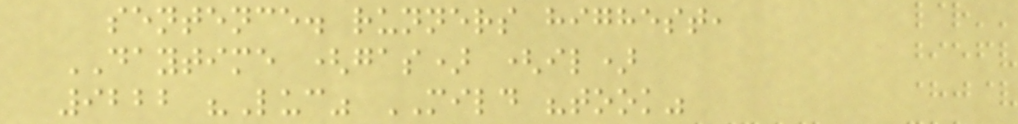sentence. runners highest,
DAYTIME (gas) (il)
9222 "Luc" MILD "took"
